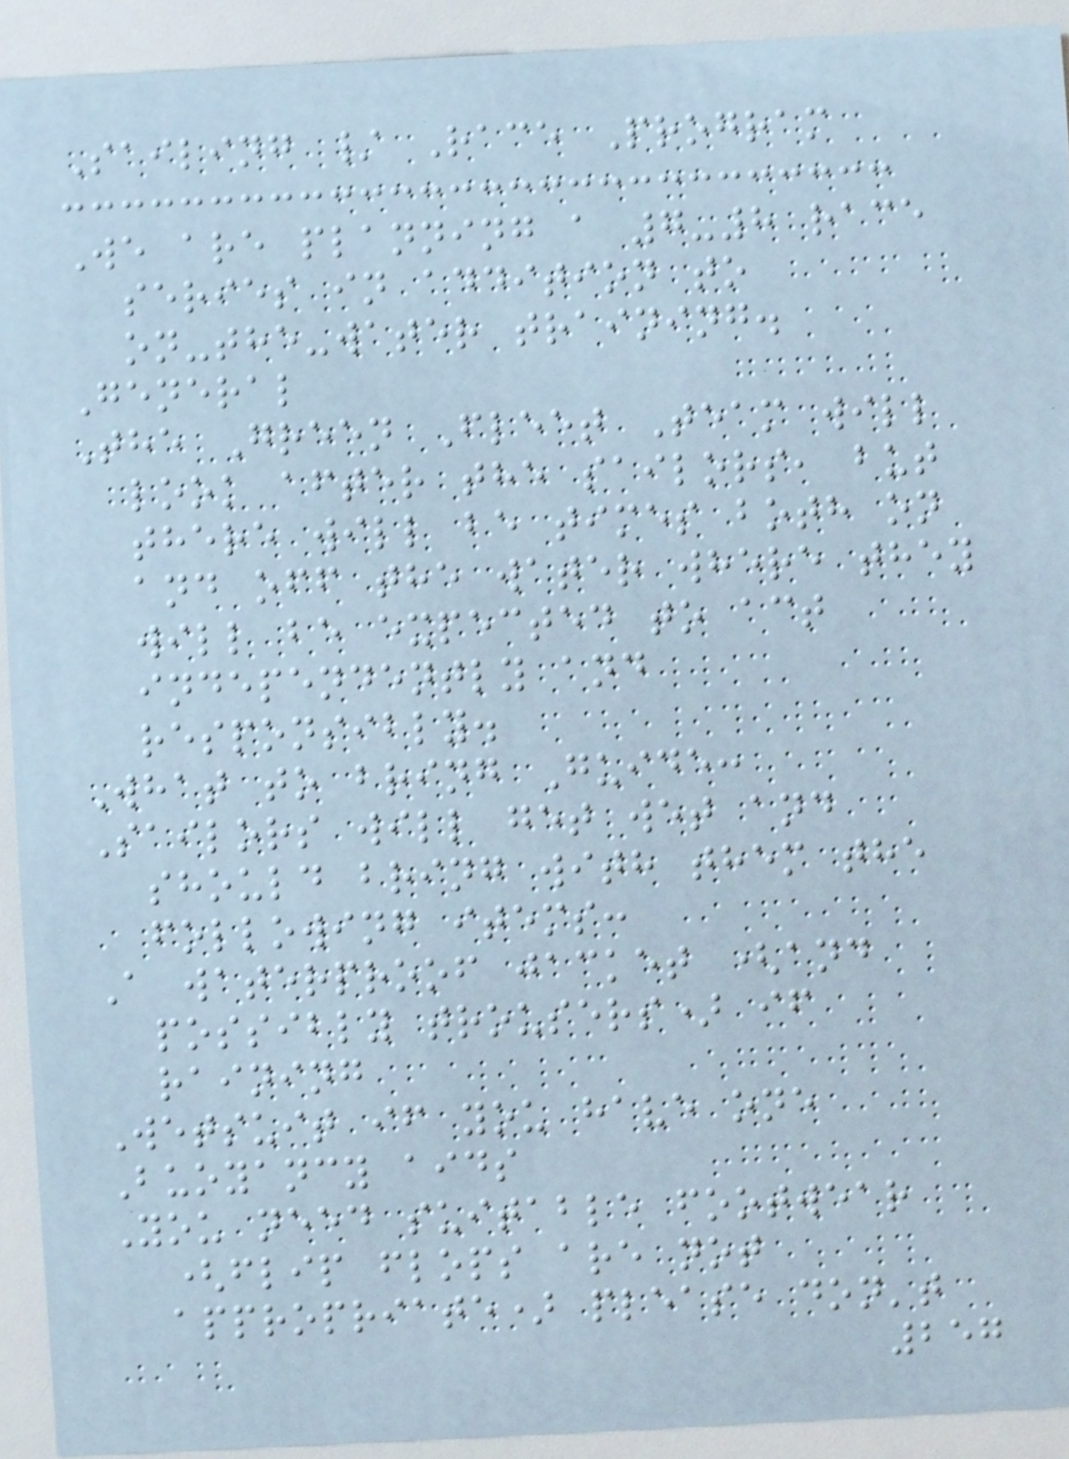Sailing / Race Program
We are planning a 7-8 race
series in addition to
on-the-water training.
General
The Green Fleet Team will
look after the sailors, but
there will be times both on
and off the water where they
will be expected to act
independently and
responsibly.
What to bring Guide:
Sailors will get wet and
should bring with them the
following items:
A waterproof jacket (and
possibly trousers) if
raining
Wetsuit if you have one
Buoyancy aids
You need suitable footwear
(flip flops are not
appropriate) please don't
257
